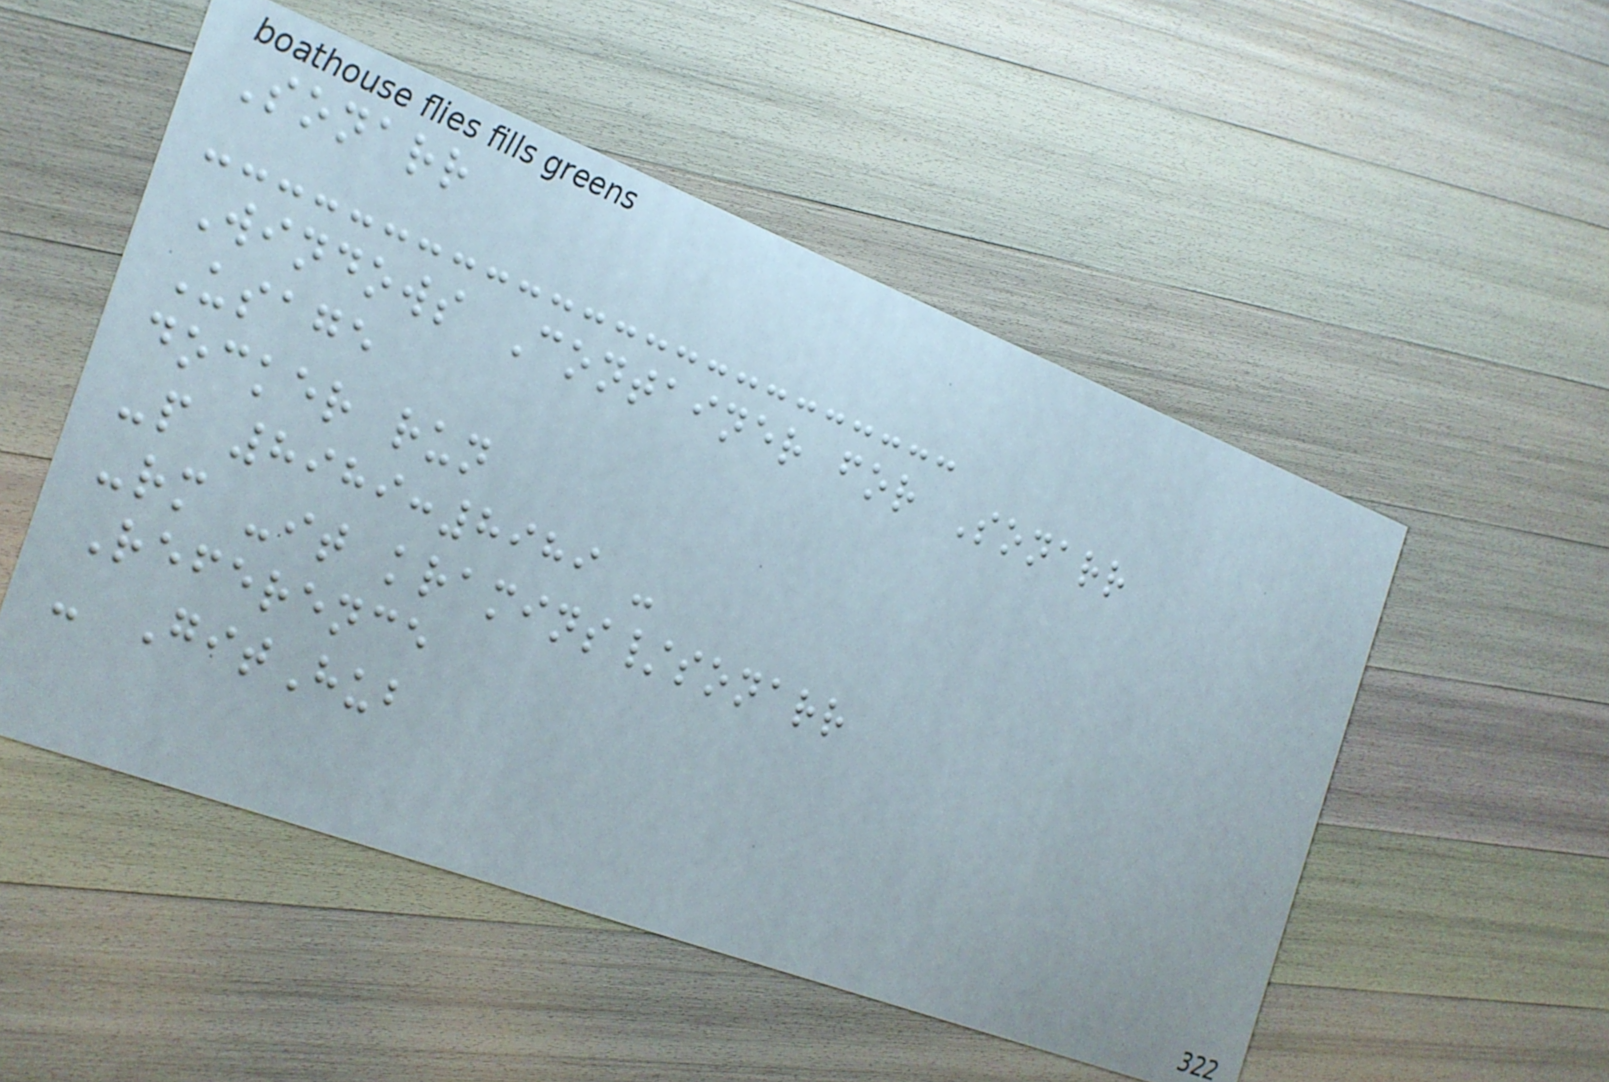Sonarr
Windows Container for Sonarr
Usage
docker run
-p 8989:8989 -
-rm -it kramins/sonarr
Reference
- GitHub
